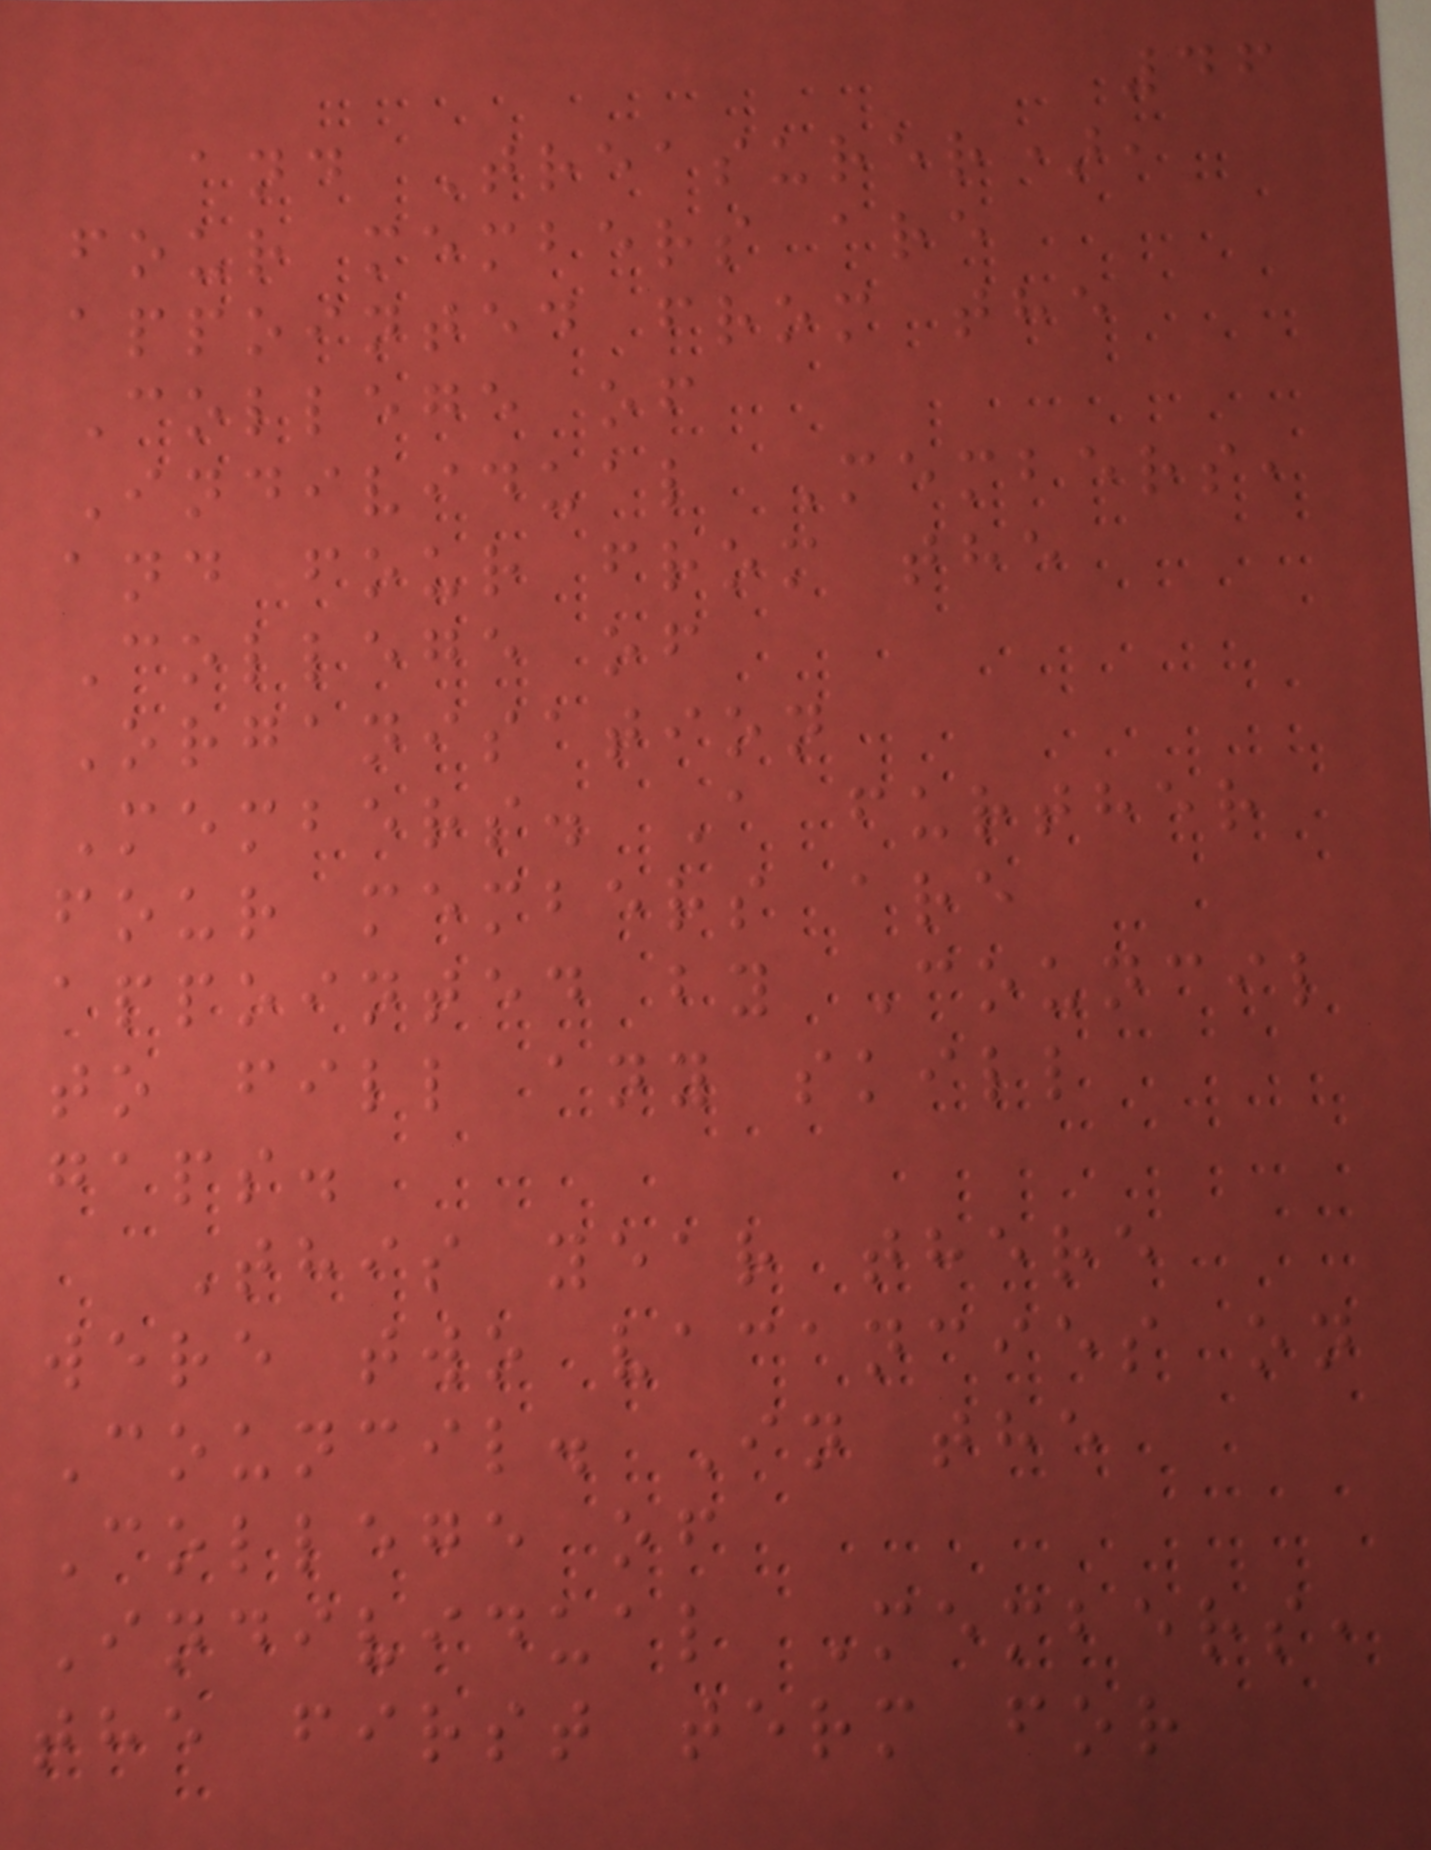46
and Treasurer),
four members are
appointed from the
College of
Individual Members,
and four from the
College of
Organisation
Members. A further
four members are
appointed by Council
to fill any skill
gaps.
This year there
were two vacancies on
Council. In the
College of
Individual Members,
the first term for
